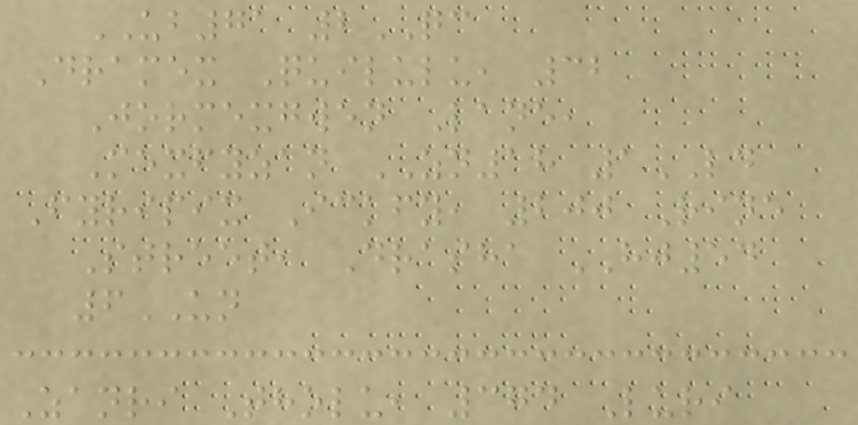UB71 2QC
Dramex Quilulu, 32
Jormexgwen Lane,
Mexfyzan ZN18 1LD
Fyripix Ickfy, 200 Rine
Street, Drasha HJ54
6UN
Zanri Tholu, 374 Luri
